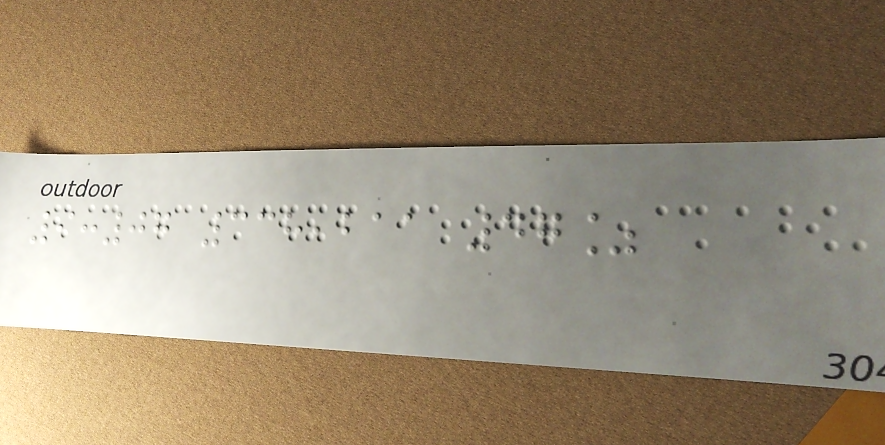9:07 338,211 47%
